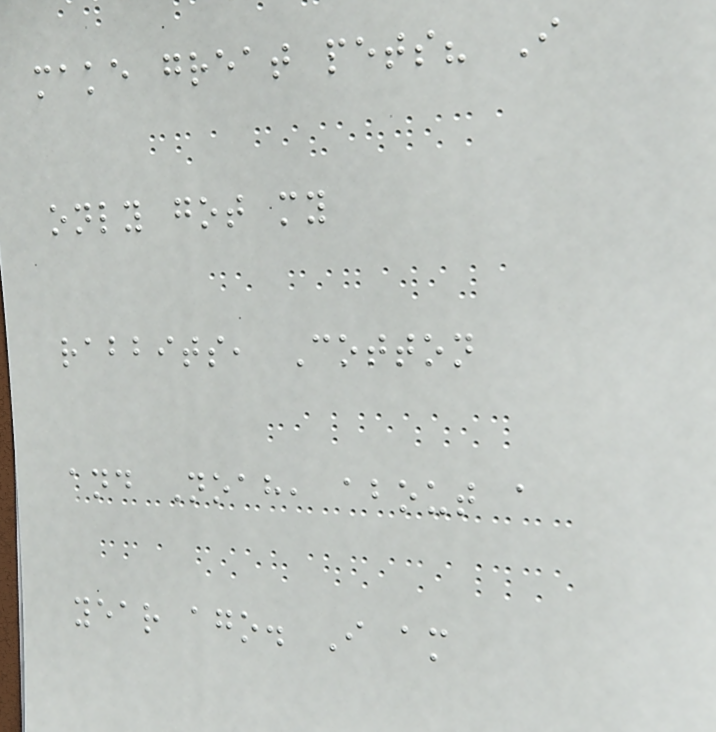make great pets? I
only got my
rabbits, Cotton
and Noah, about a
year ago. I am
